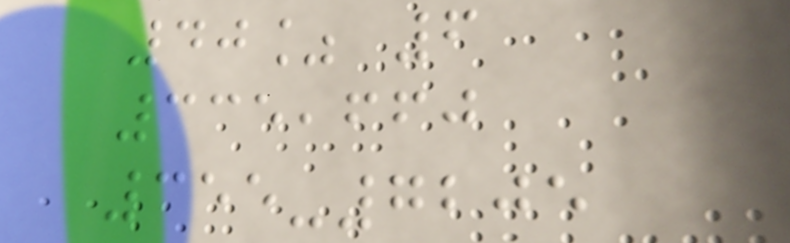40% 6
335,660
355-7205
